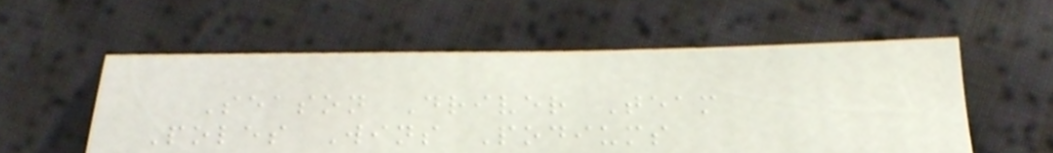Season Driver Team
Poles Wins Podiums
